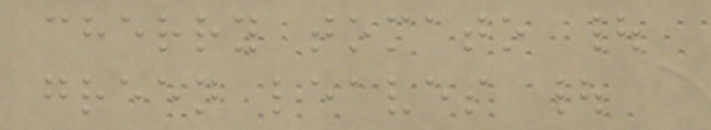cherry tomato |
green leaves |
